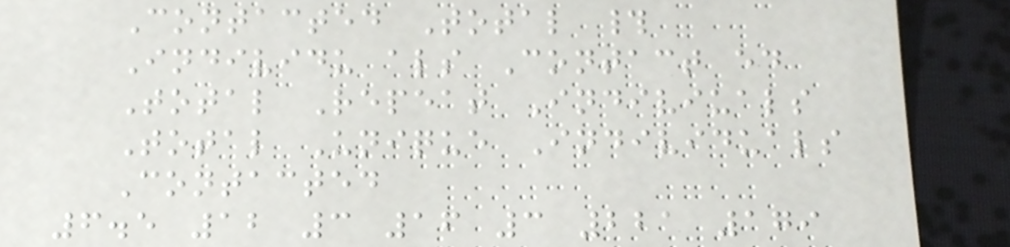Contacted Total #
Individu als Contact ed
Total Repeat Indiviuals
Total Unique Individuals
Contacted
6.5 12 3 16 3 221 179
